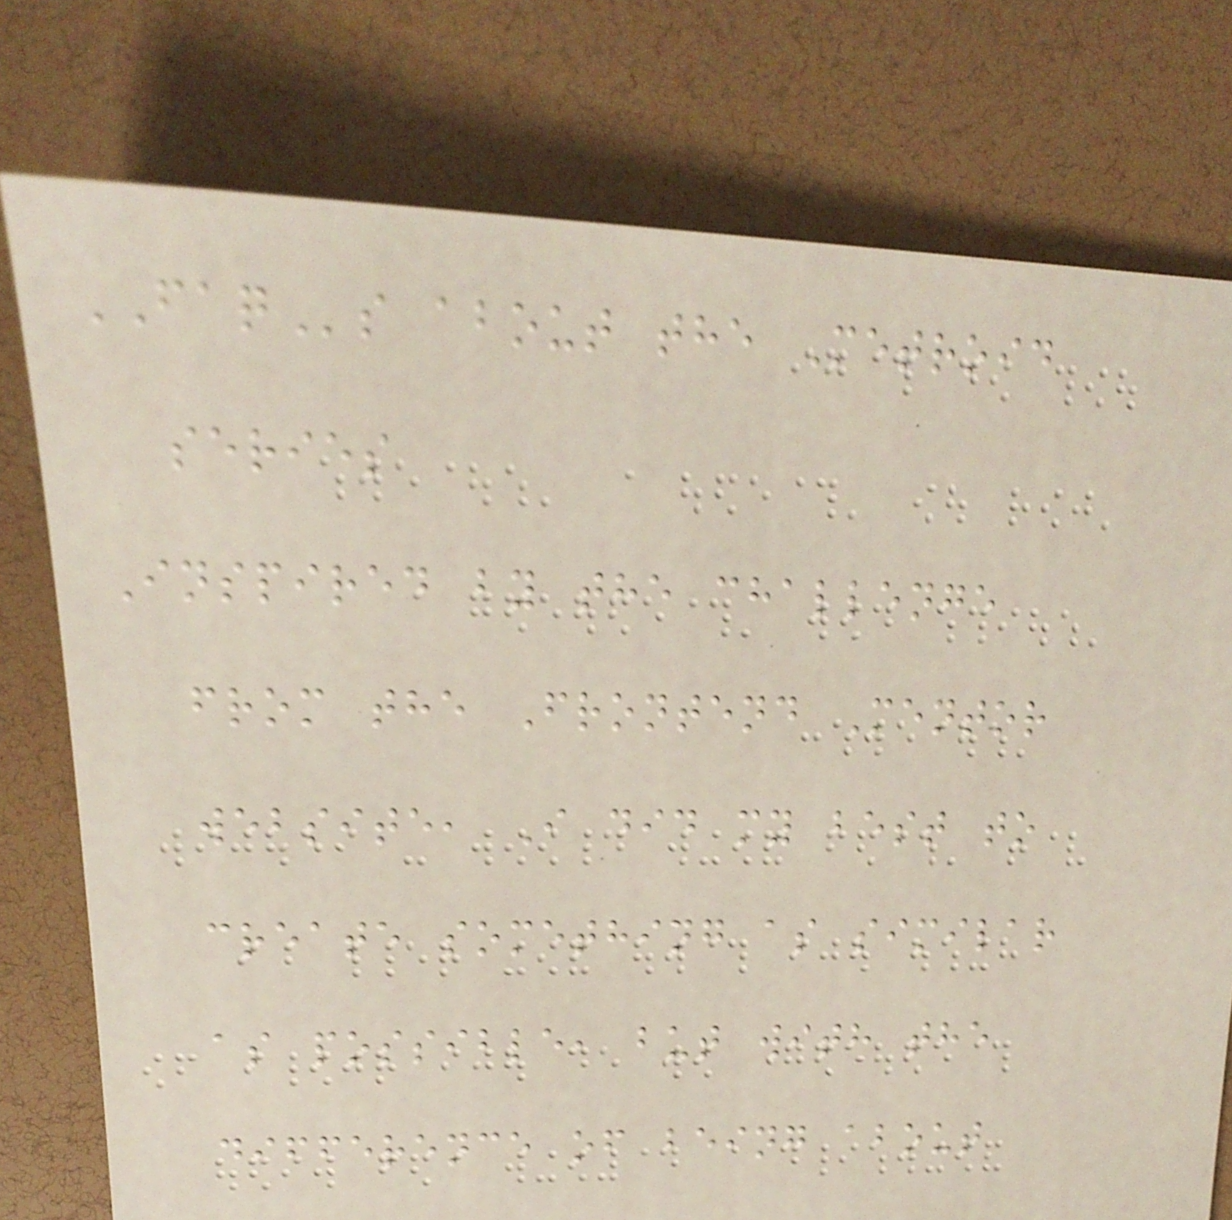FAQs about the Metroid
series
Inspired by the challenge
from the Frontend Mentor
website, I did my best to
create something as similar
as possible, but with the
difference of being about
